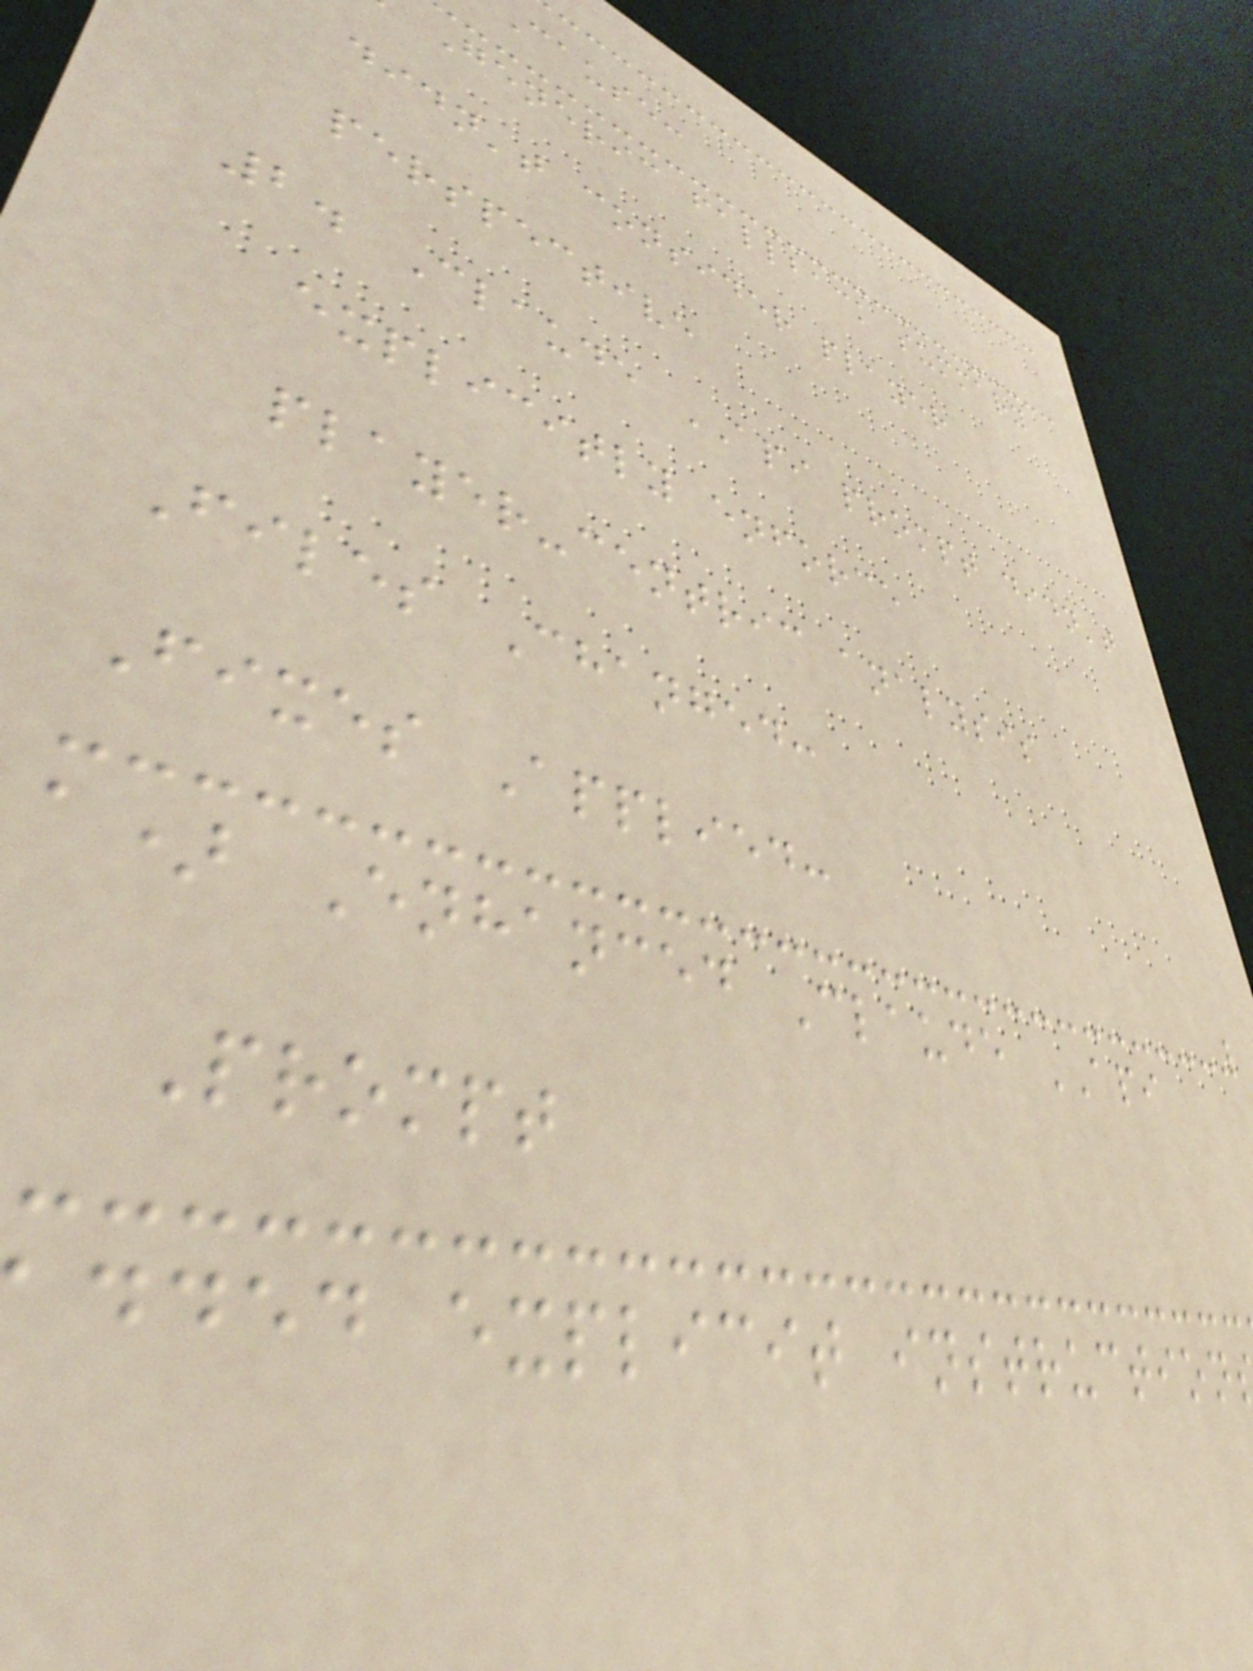cause:
Generic fallback summary
didn't consider player
perspective
2. Claude API prompt didn't
explicitly enforce
player-centric analysis
Files Changed:
Fixes Applied:
a) Enhanced Claude API
Prompt
dded explicit instruction
